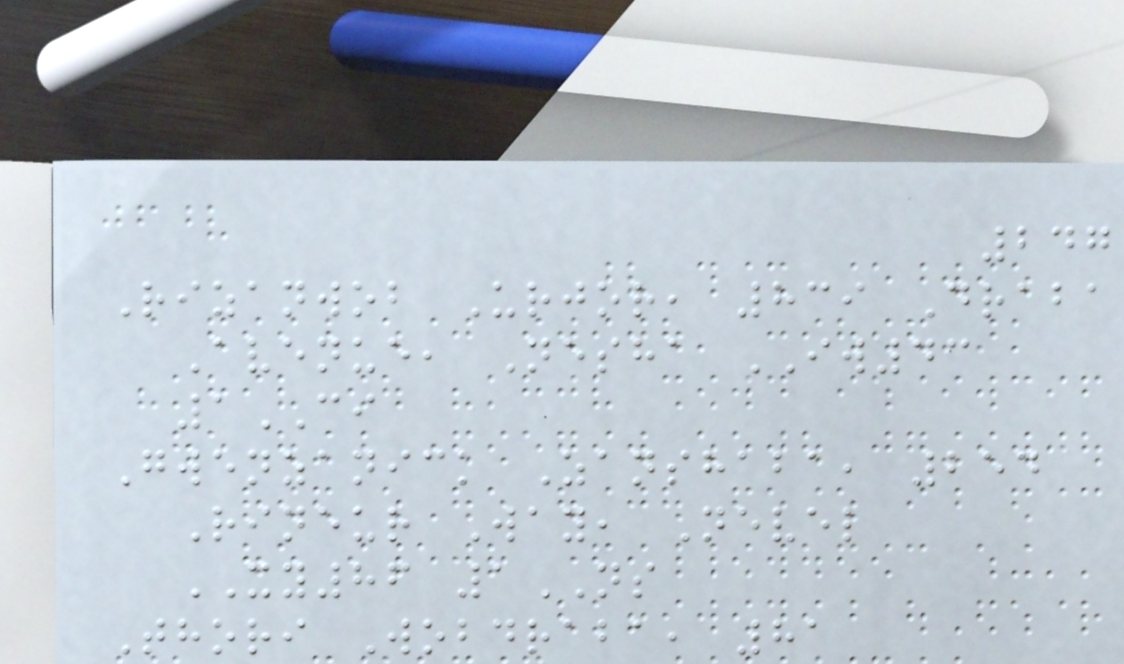247
Rizanwob Urjor, 839 Draba
Avenue, Nesha IW43
1CI
Gwenzanick Zanshaba, 254
Rineur Way, Nevel
XY86 1NS
Thori Wobdraba, 81
